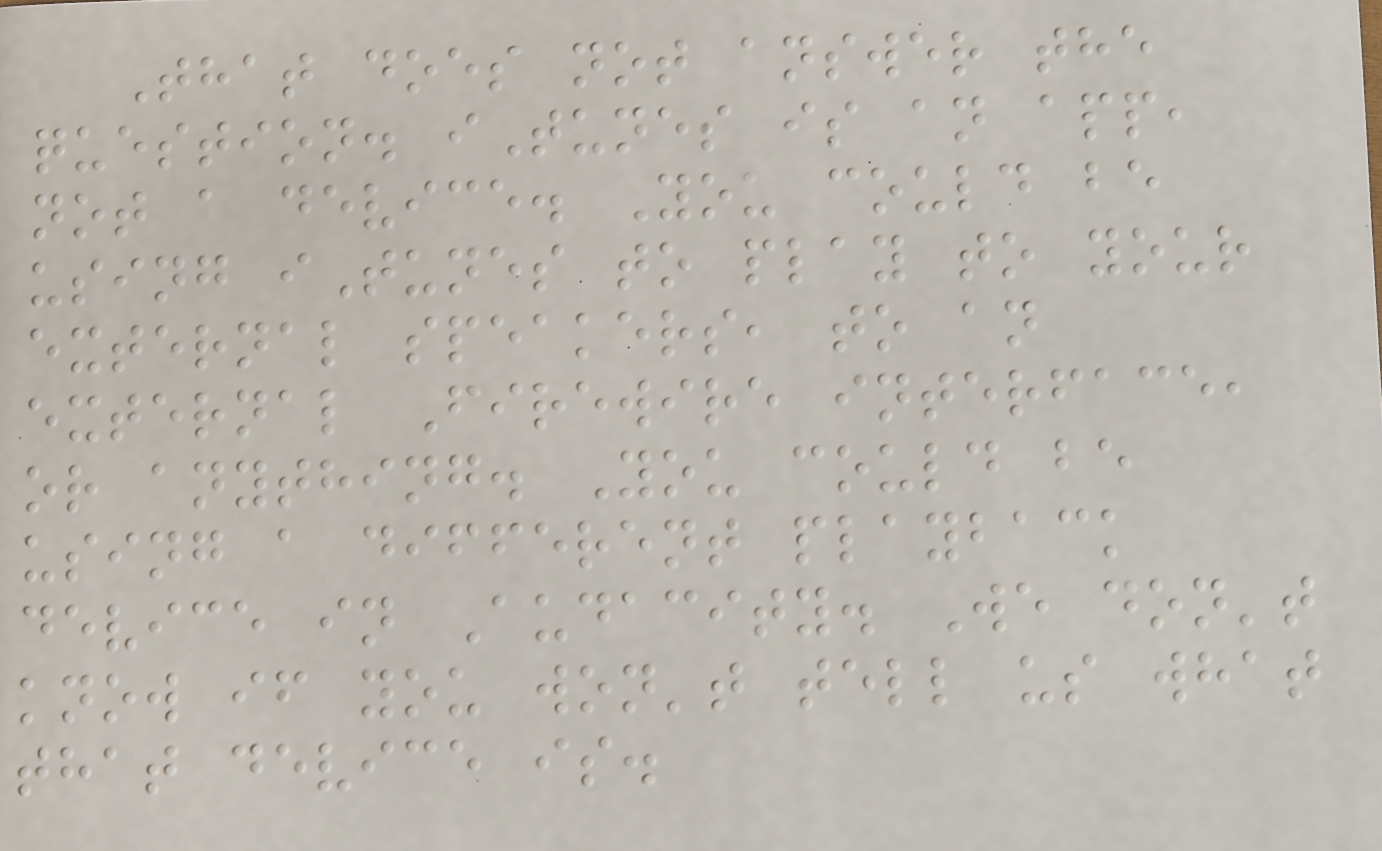That does not answer the
question. iTunes is an app,
not a device. You could be
using iTunes to play to your
external speakers, to an
external Firewire interface,
or anything. You could be
using a different playback
device in Audacity. We don't
know if you won't tell us what
that device is.
